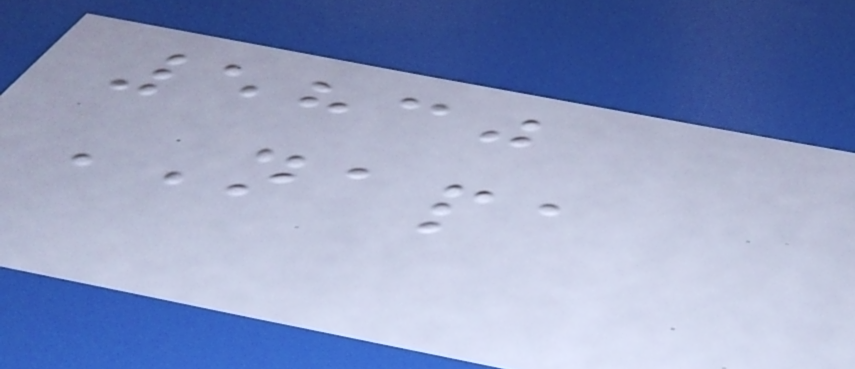5830
NAPA
